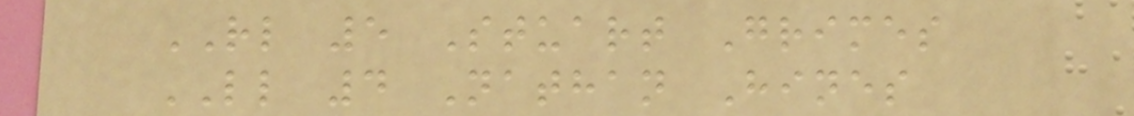RL 5 Stuart Grimes
LL 4 Nathan Hines
